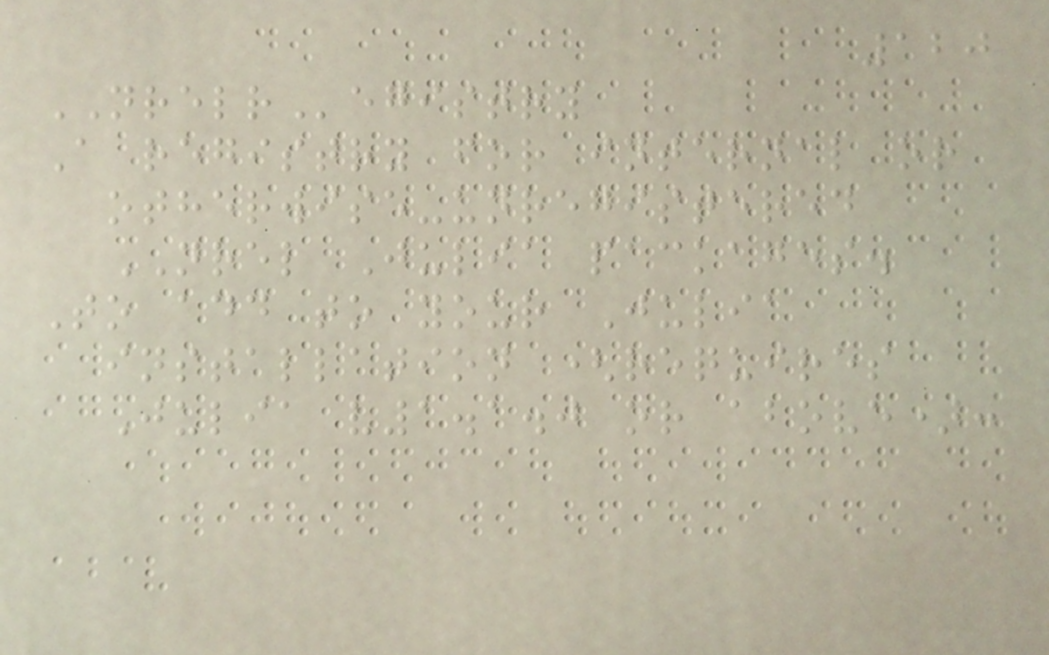120
NRELRegistry
A registry for internal or
otherwise-unregistered
NREL Julia packages.
To add to your Julia
installation (requires
Julia v1.1.0 or above):
